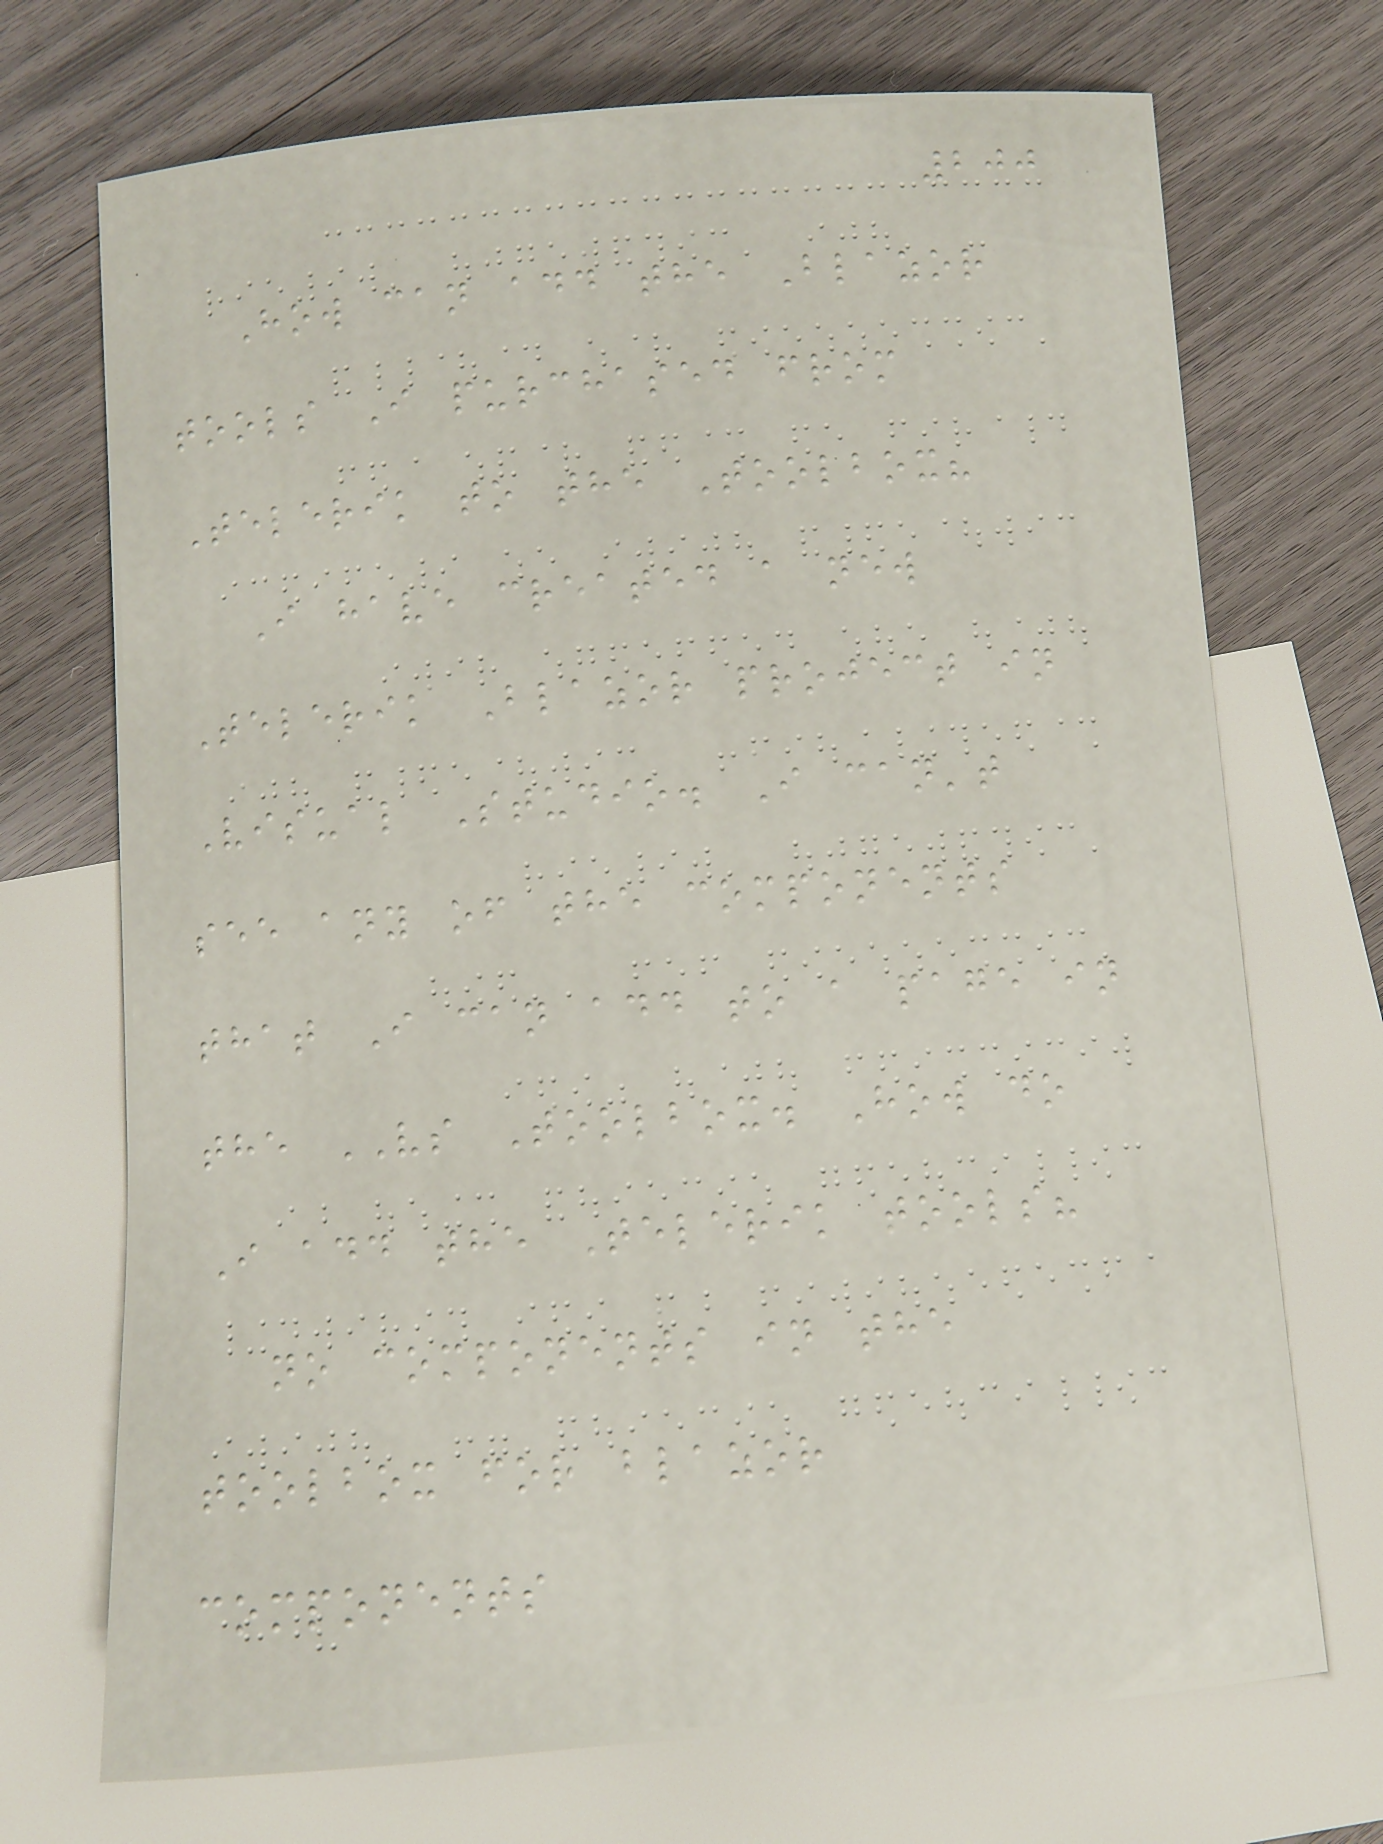200
How can add the Blazor
tools I purchased from
Telerik to the Toolbox?
I have created a new
Telerik Blazor project in
Visual Studio. I can't
see any of the components
that I can add to a page in
the VS Toolbox. How do
I add the Telerik tools?
no components in the
toolbox for blazor
components
